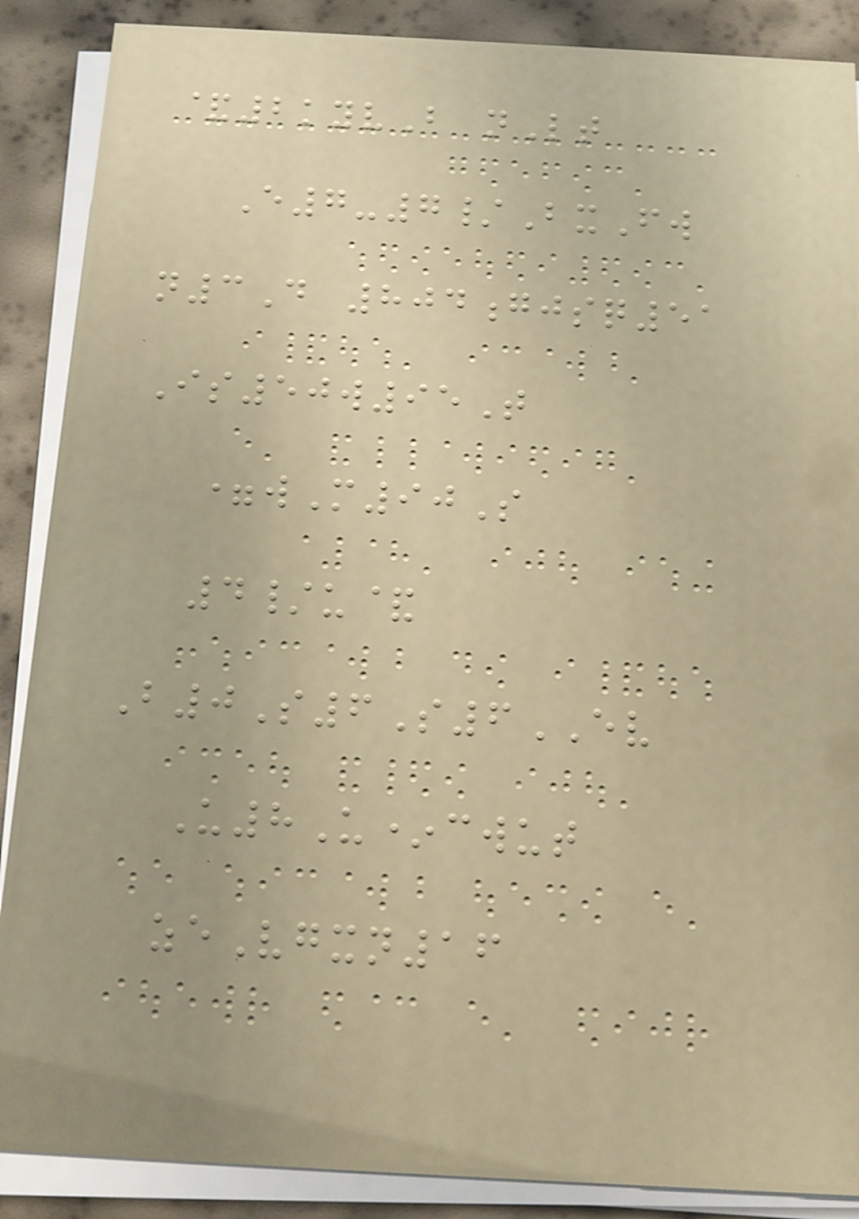&2kyvB nLt
E7-7/BxFw
n3D 804gjsq51
Is50w95T
=wM90S
4/u&
B0S6S6EV
U8U*cwut
zeVgxn16
